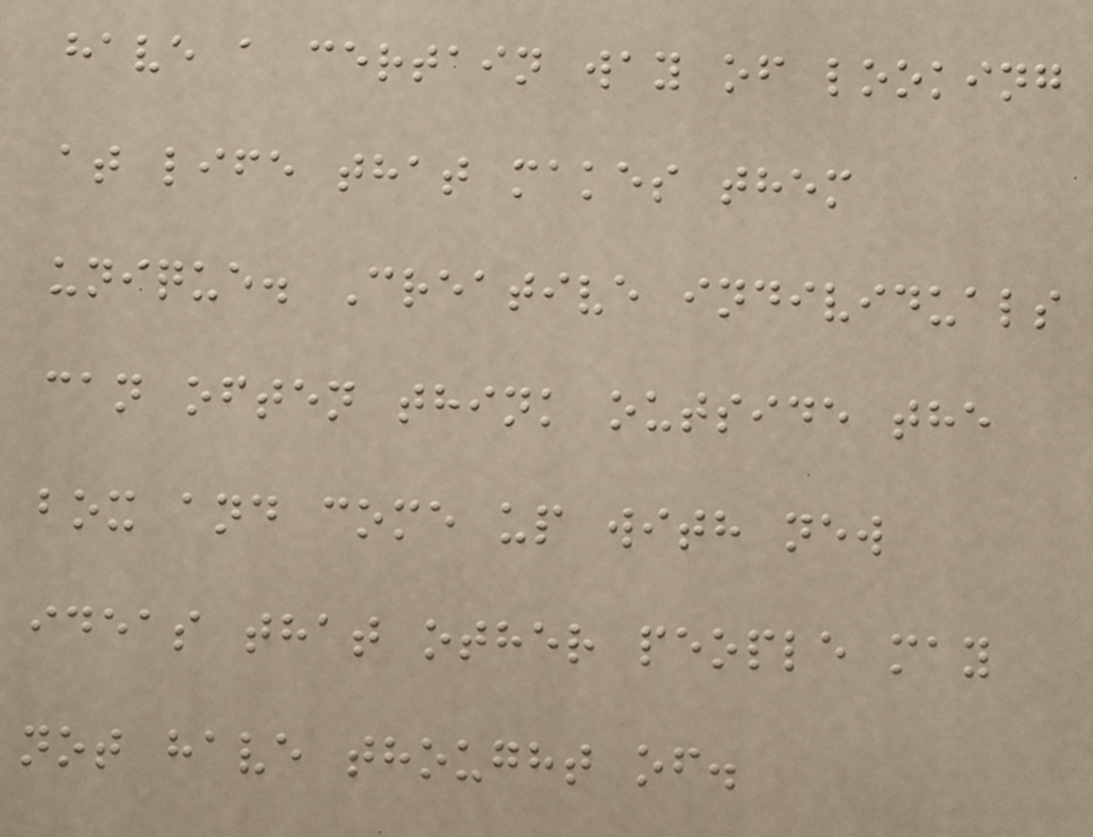have a certain way of looking
at life that makes them
unique. Creative individuals
can often think outside the
box and come up with new
ideas that other people may
not have thought of.
